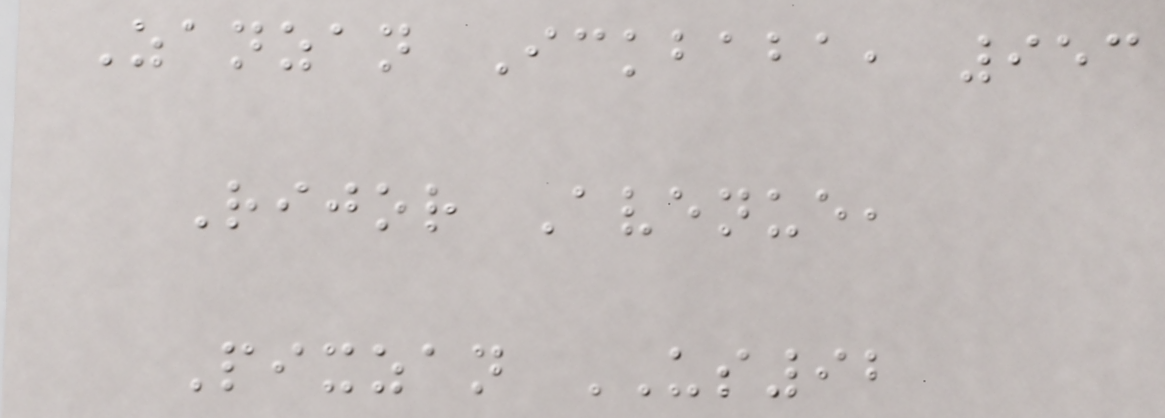Zanzan Ickbaba, 953
Rijor Avenue,
Pixzan US92
